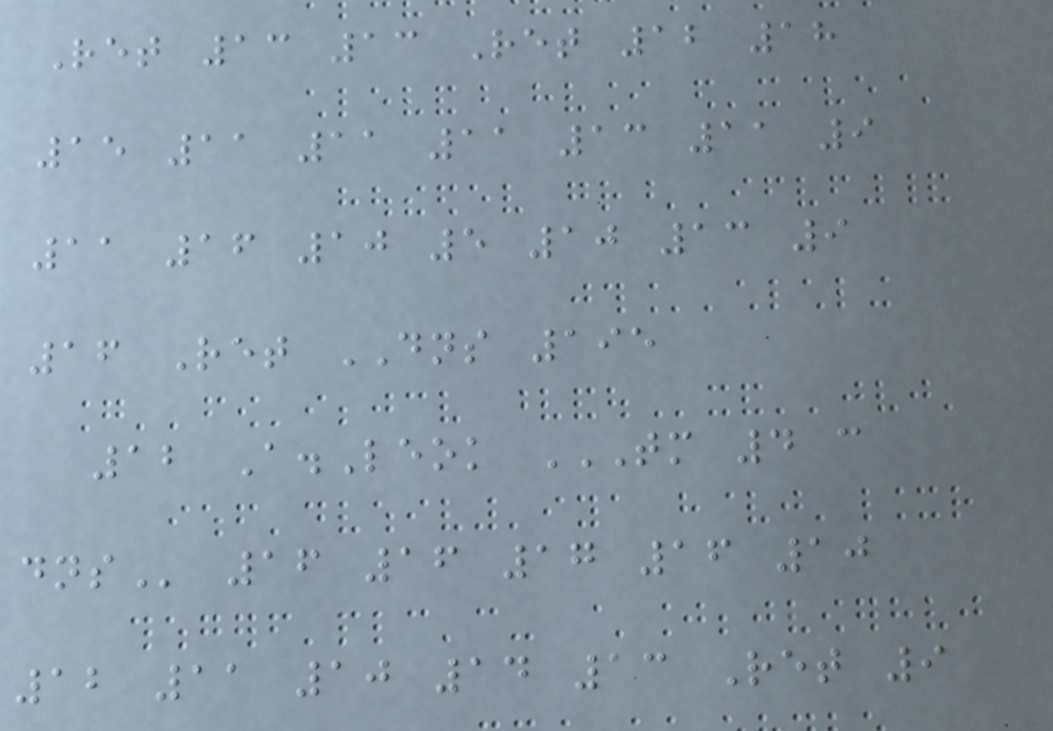Ret 13 13 Ret 12 18
15 11 11 11 13 11 9
11 16 10 5 10 13 9
16 Ret DNS 195
12 A.Leok TM 4 C
DNS 16 16 17 16 10
12 11 10 14 13 Ret 9
